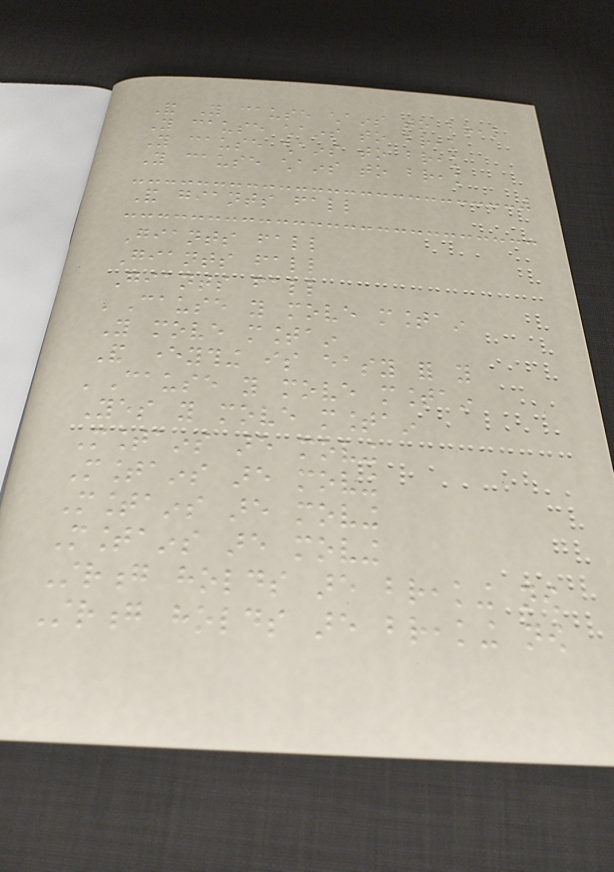And You cause chains to break
You cause chains to break
You cause chains to break
You cause chains to break
And giants fall
Giants fall
Giants fall
Giants fall
'Cause you move mountain
You move mountain
And everything is easy for you
'Cause you move mountain
Yes you move mountain
Mountains are moving
Mountains are moving
Mountains are moving
Mountains are moving
Strong holds are breaking now
Strong holds are breaking now
